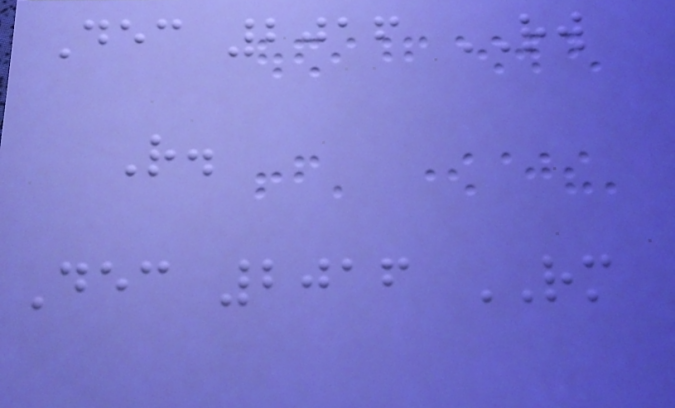Dec 2016 RW
R.
Dec 2016 RM
